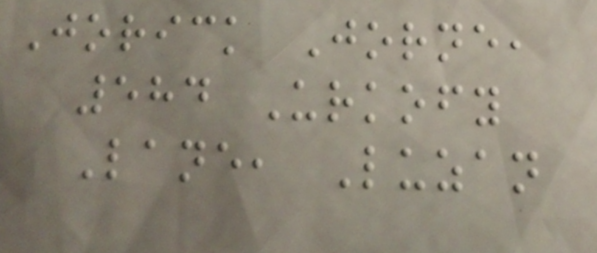Jorick Jorne,
584 Urkofy
Lane, Luzan
